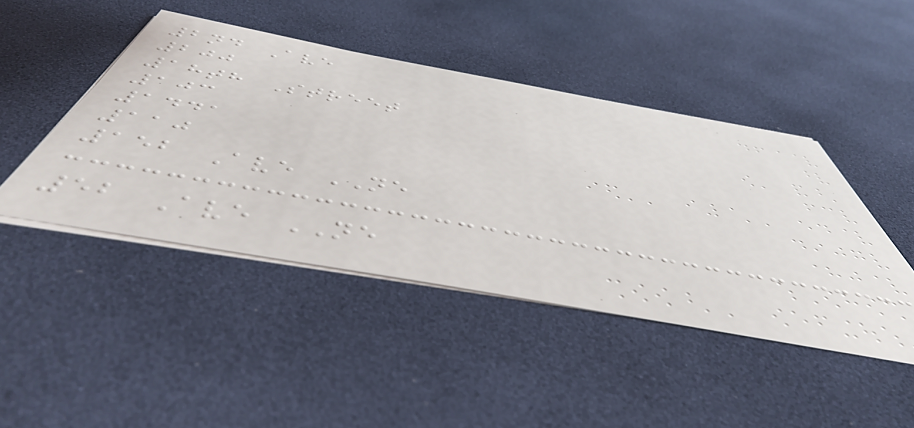2nd Ave
200
18th Street
103
1441
110
152 Ave NE
52 Ave NE
